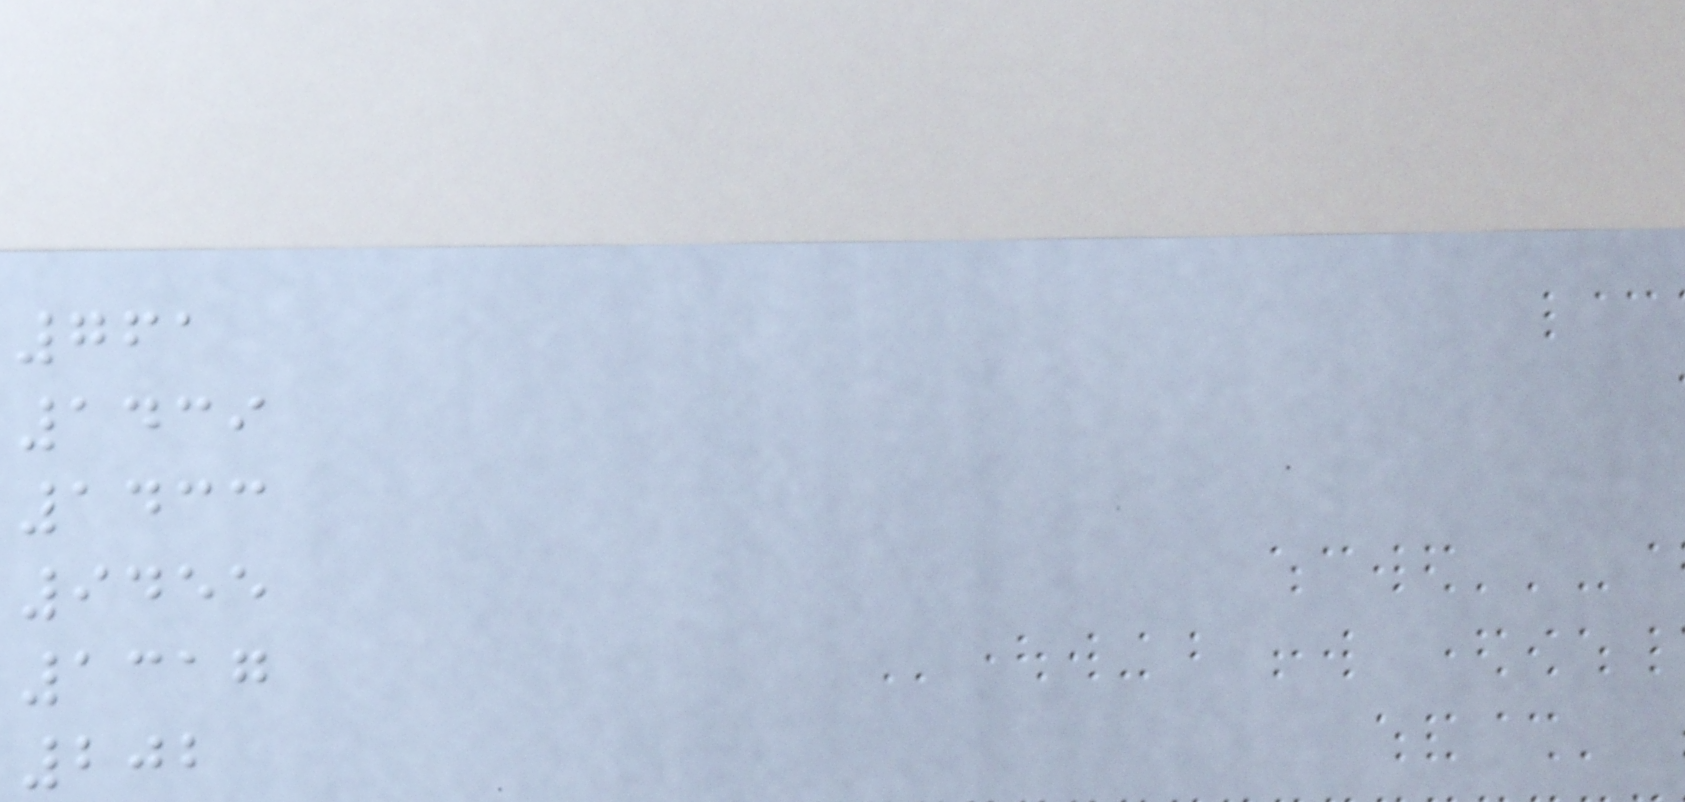761
1439
1433
9455
1317
202
